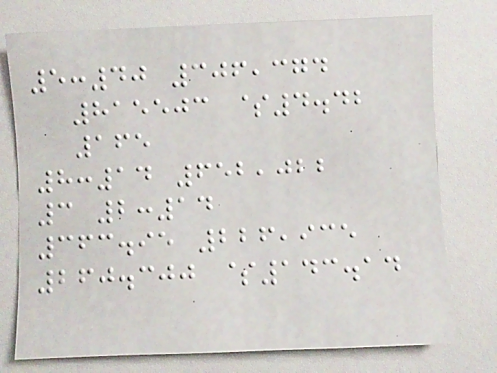5:40 306,374
815503 $4.42
165
8:14 652,022
3 2:14
363.95 226,935
260.300 $143.14
